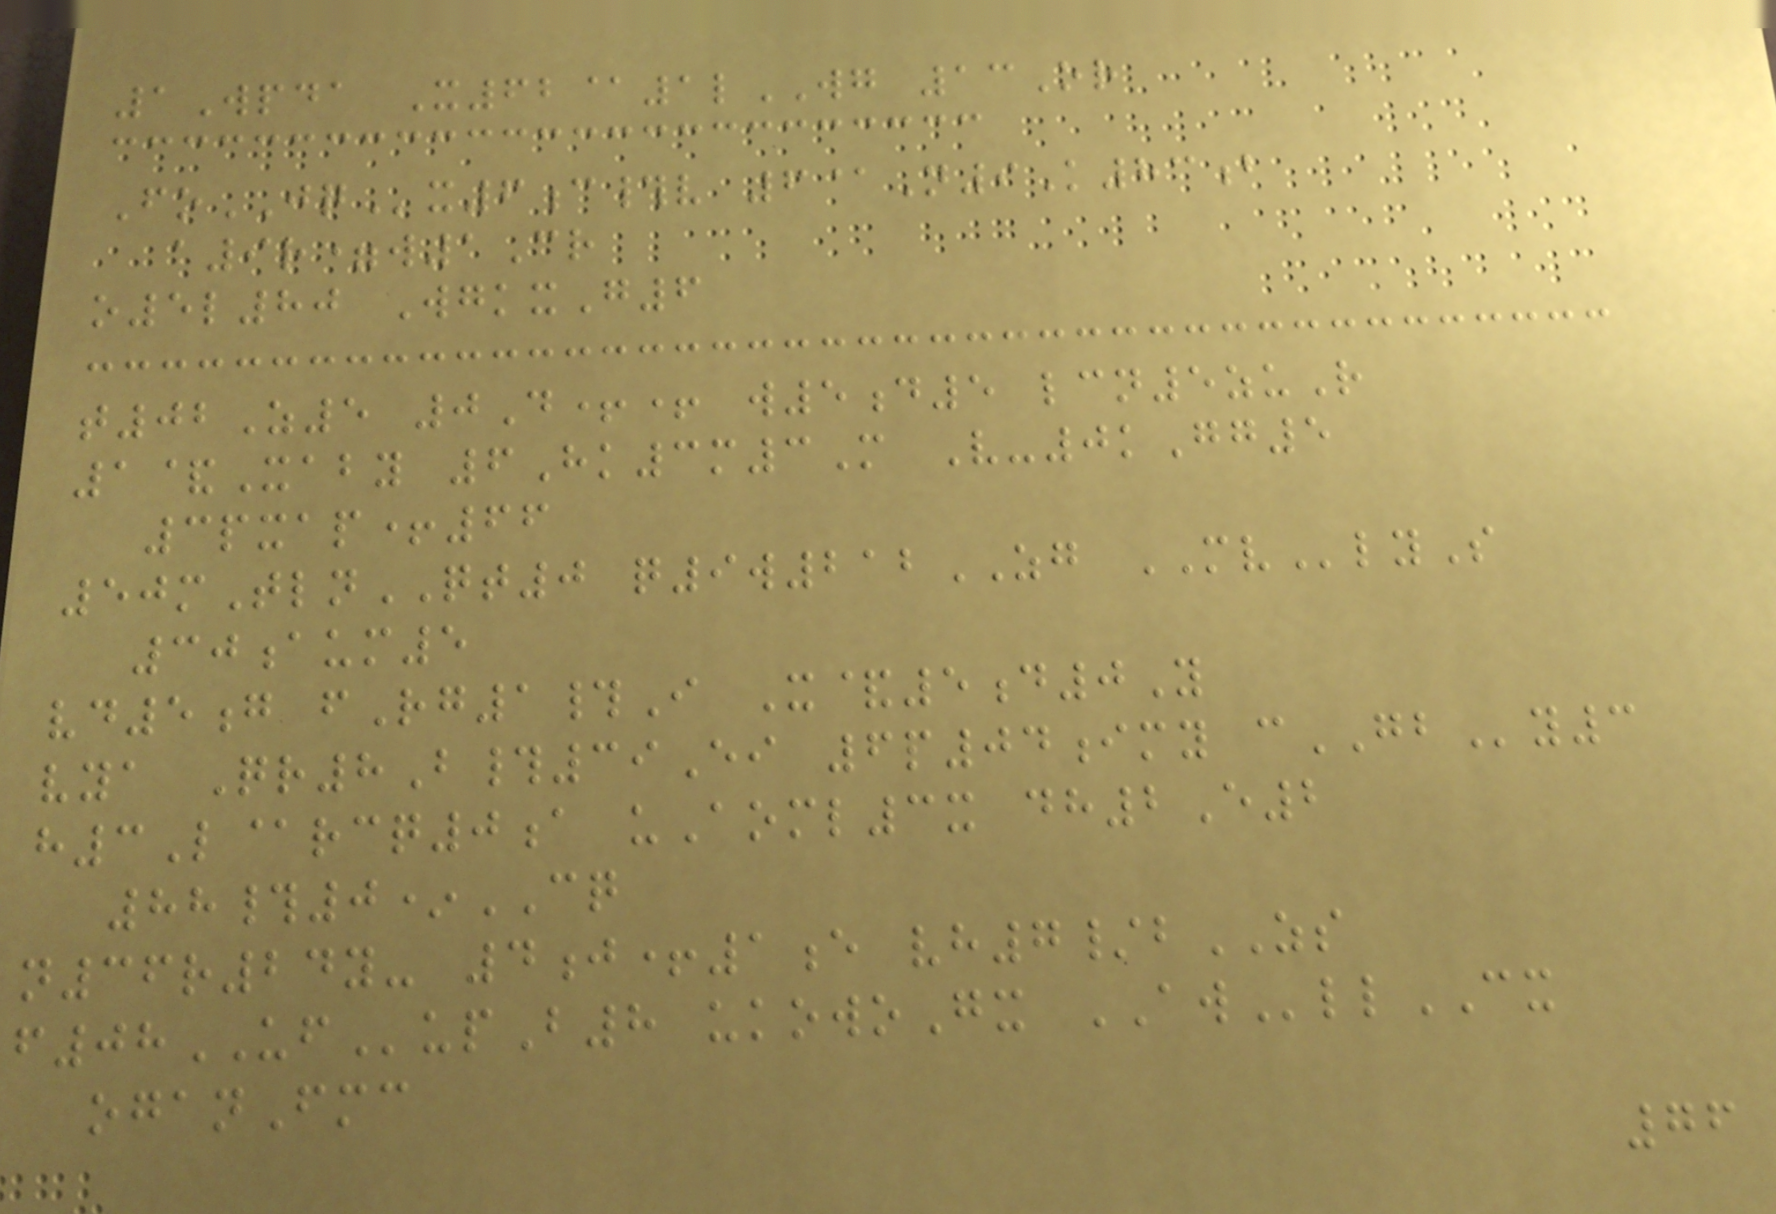1Wpda X62@1lWG 13Or
FoJQx6c#v 6@N9K83b
a9r=w1Cr
o5l80 WgkxG6
t02Z5 0D++ w5d5 lcn5zuR
1&Xaby 6Hk3m3M V-0kGg5
3pxap+66
50mTlnQT0 q9w212ZG MVlyS
30aum5
vd5g fRg1#I X&5d0Y
vya Qr8B#39Ei 6p04imy cGBy3
h3L@rcq0a uAoml3x dh2E2
88#0*CQ
n36r24y- 4j+1e vh7/bZS
f08UFupB8 ukowoGx AWllCX
oganFmc
76
